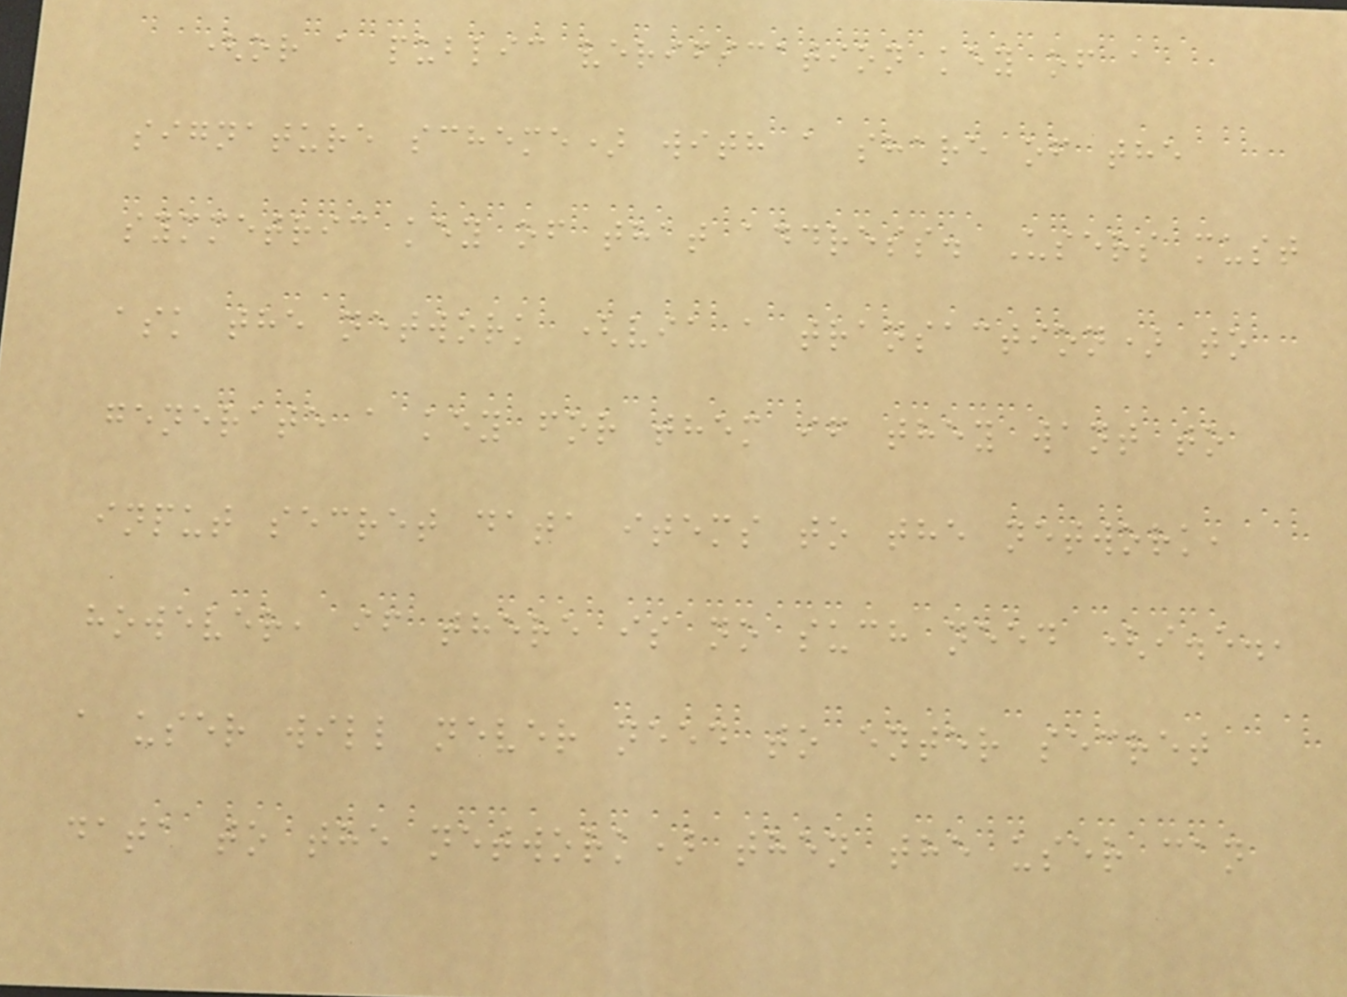(or a public verification key of a
signature scheme) with a share of the
symmetric key of that address. Users must
ask the network (via a transaction) to
generate a key for them if they want to
input secret data items to the network,
however, if there is no such need (i.e.,
a user will never need to enter secret
data to the network) then the user can
